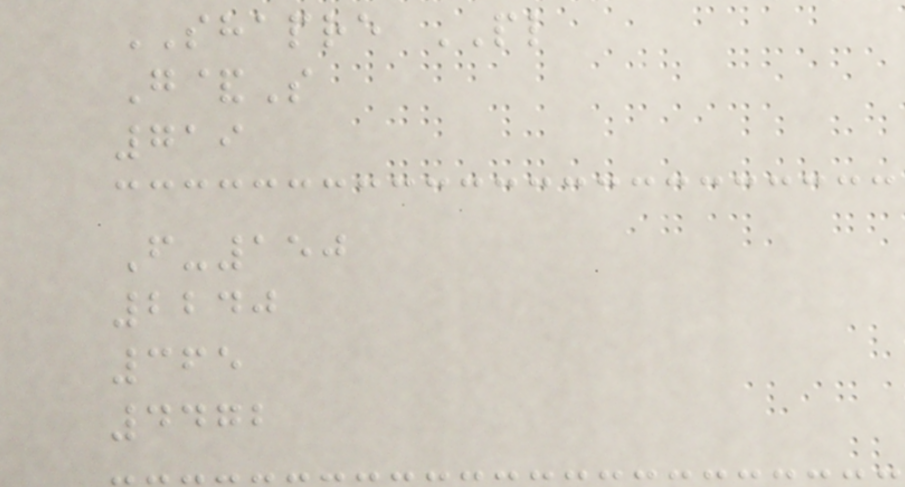SHAPRE PL
G&S
719
F-150
2240
365
4472
